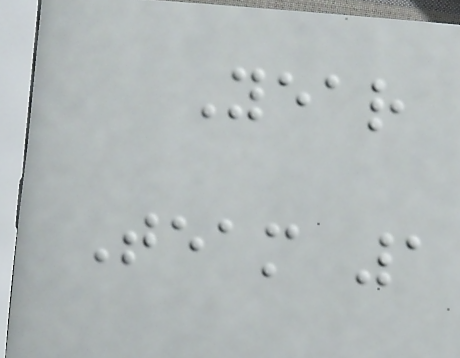Year
Team 1
